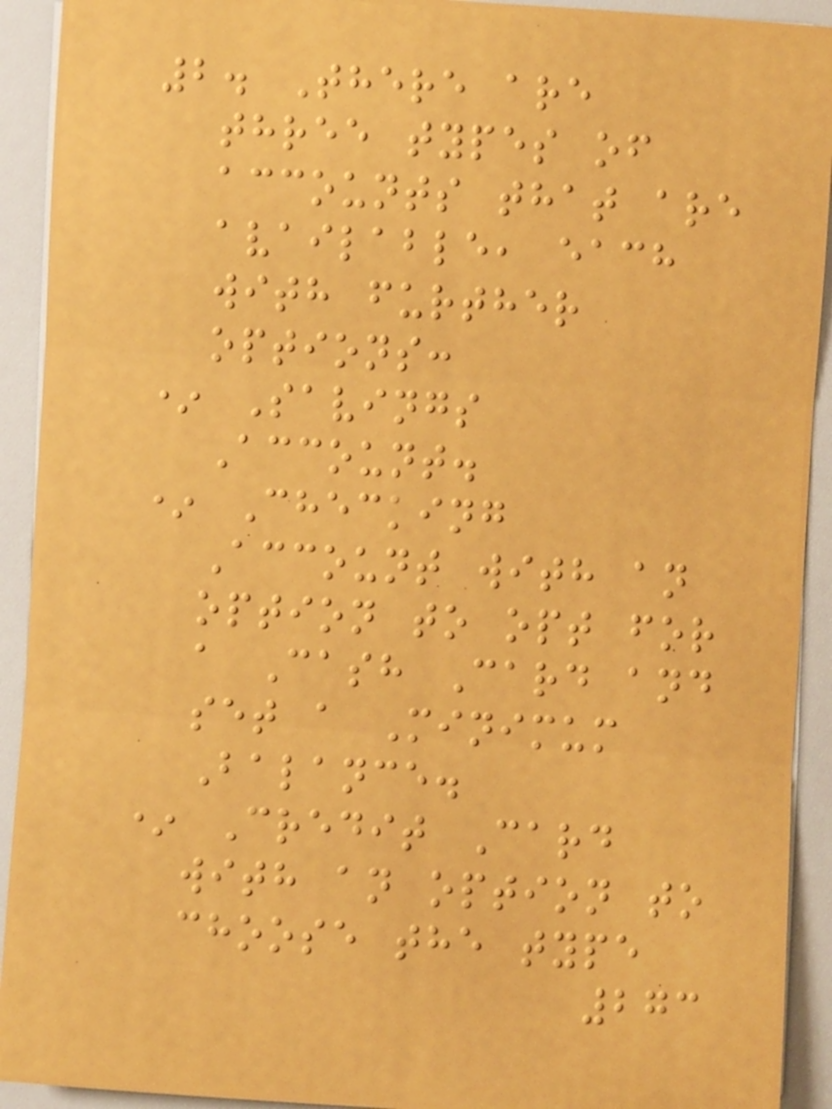2. There are
three types of
accounts that are
available, each
with further
options:
* Savings
Account.
* Checking
Account with an
option to opt for
a Cash Card and
set a Minimum
Balance.
* Credit Card
with an option to
choose the type
273
